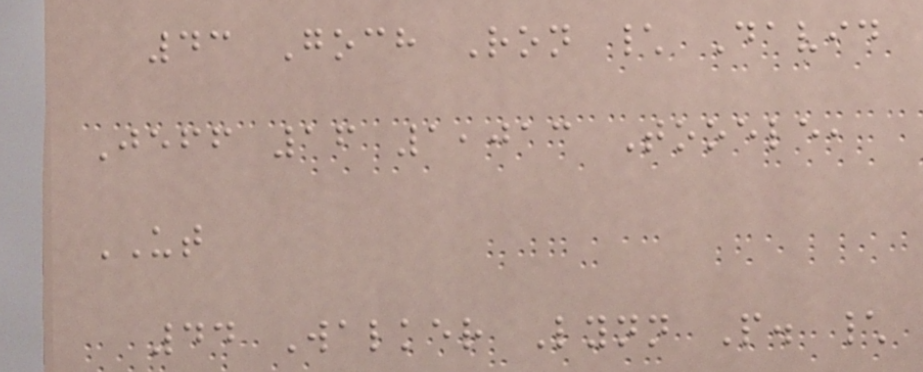43 Goch Ron \ David
Jeff 16 1,013 Tooele,
UT
44 Walker Lynn P. \
